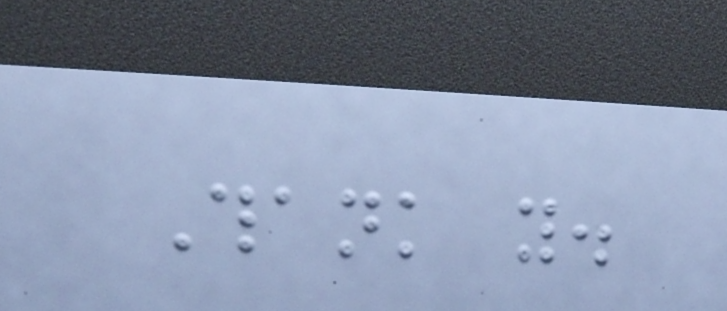Thank you.
